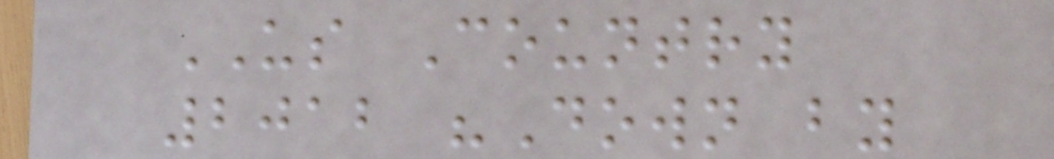US Country
2012 "Down by
